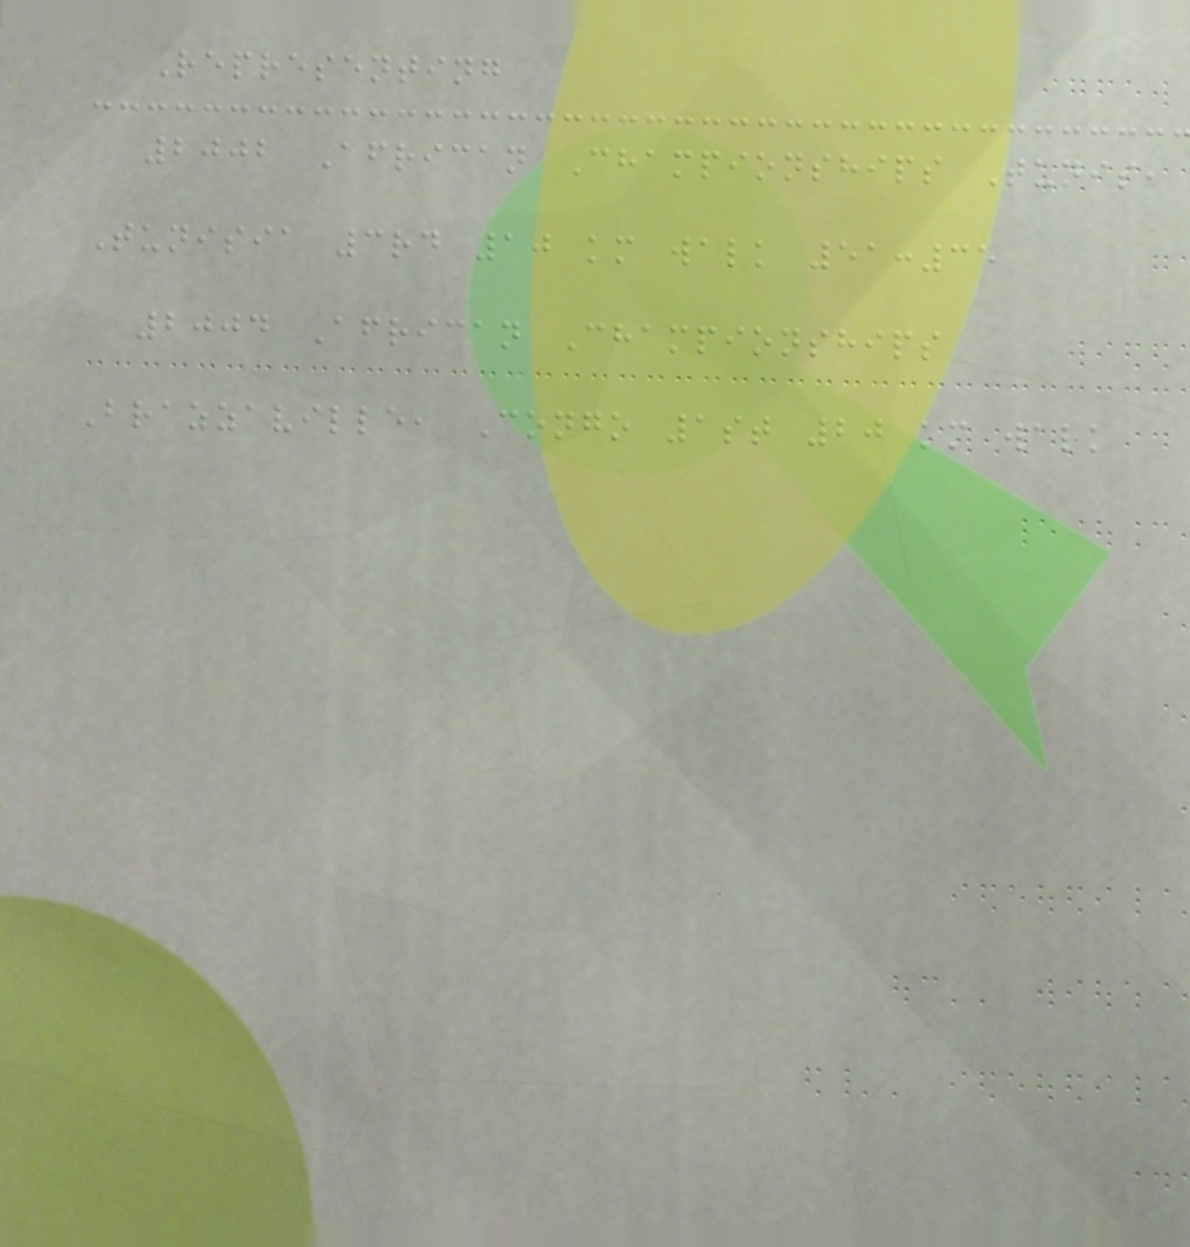Representing
2002 African Championships Tunis,
Tunisia 3rd 10 km walk 51:35
2004 African Championships
Brazzaville, Congo 1st 20 km walk
